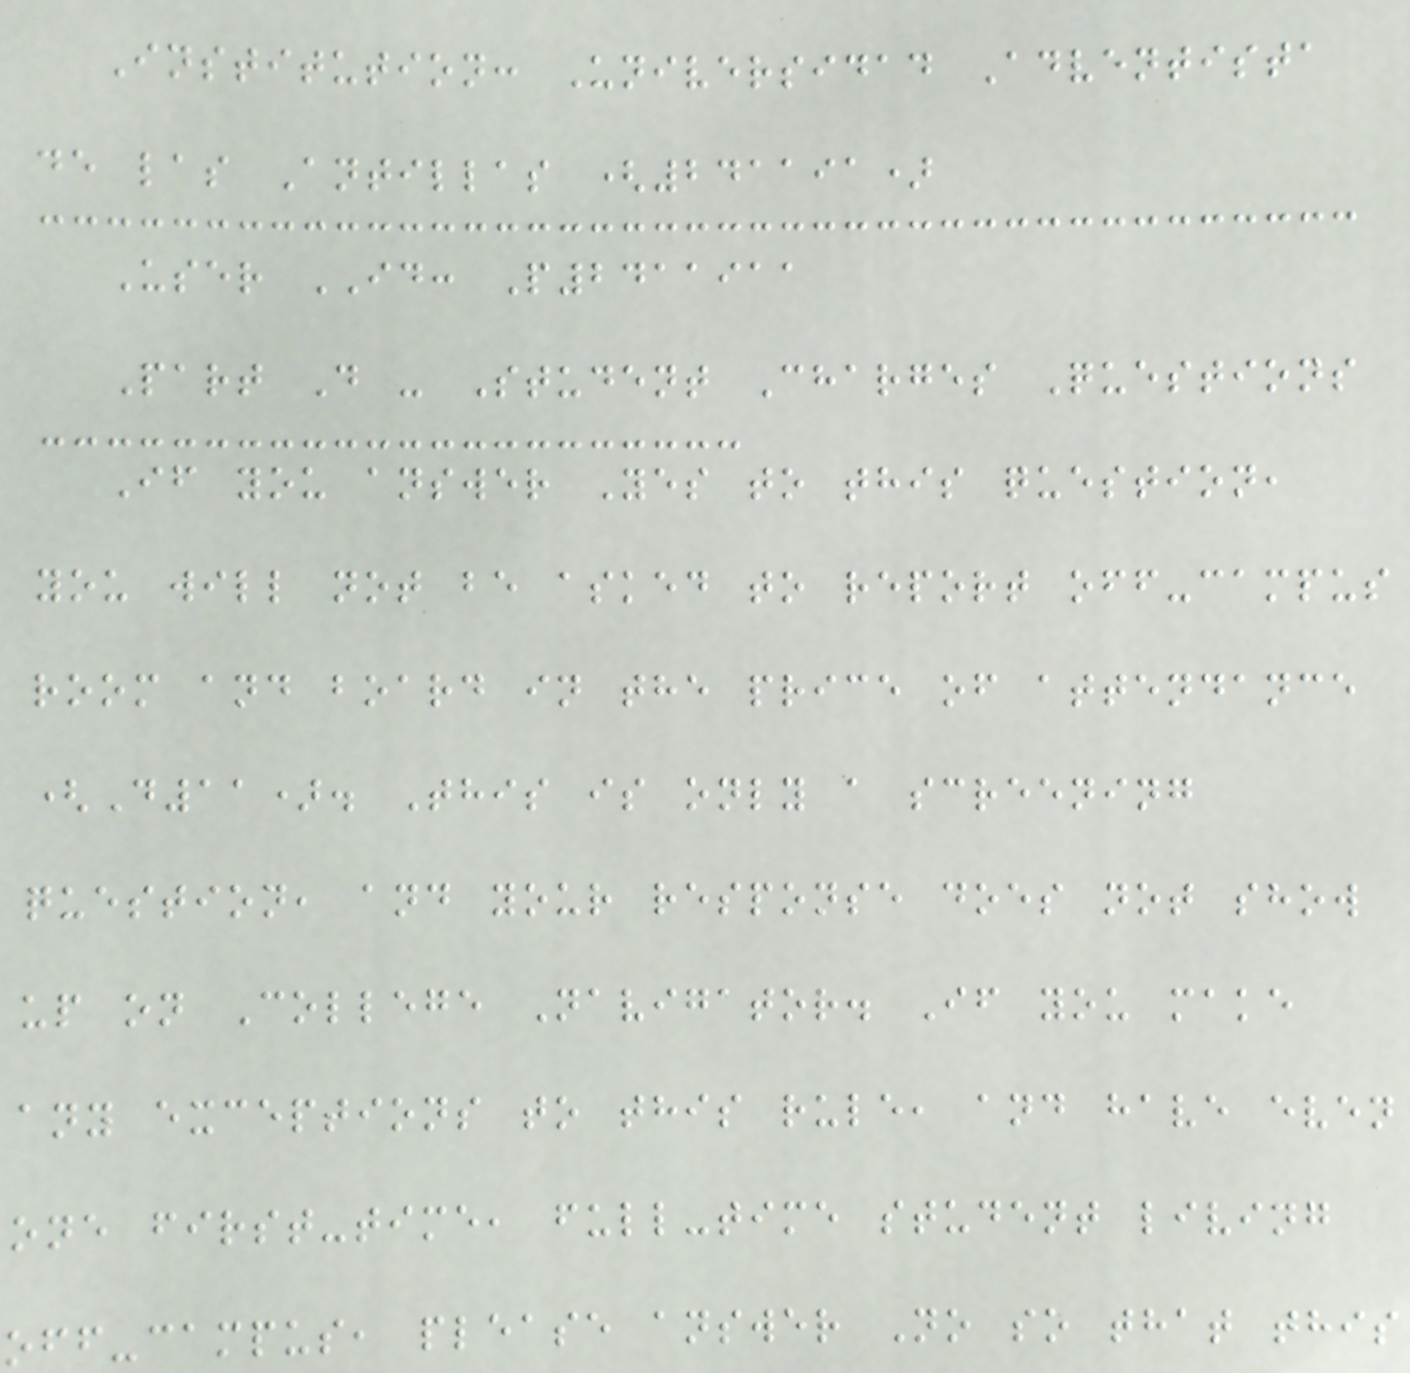Institution: Universidad Adventista
de las Antillas (241191)
User ID: P2411911
Part D - Student Charges Questions
If you answer Yes to this question,
you will not be asked to report off-campus
room and board in the price of attendance
(D11). This is only a screening
question, and your response does not show
up on College Navigator. If you make
any exceptions to this rule, and have even
one first-time, full-time student living
off-campus, please answer No so that this
